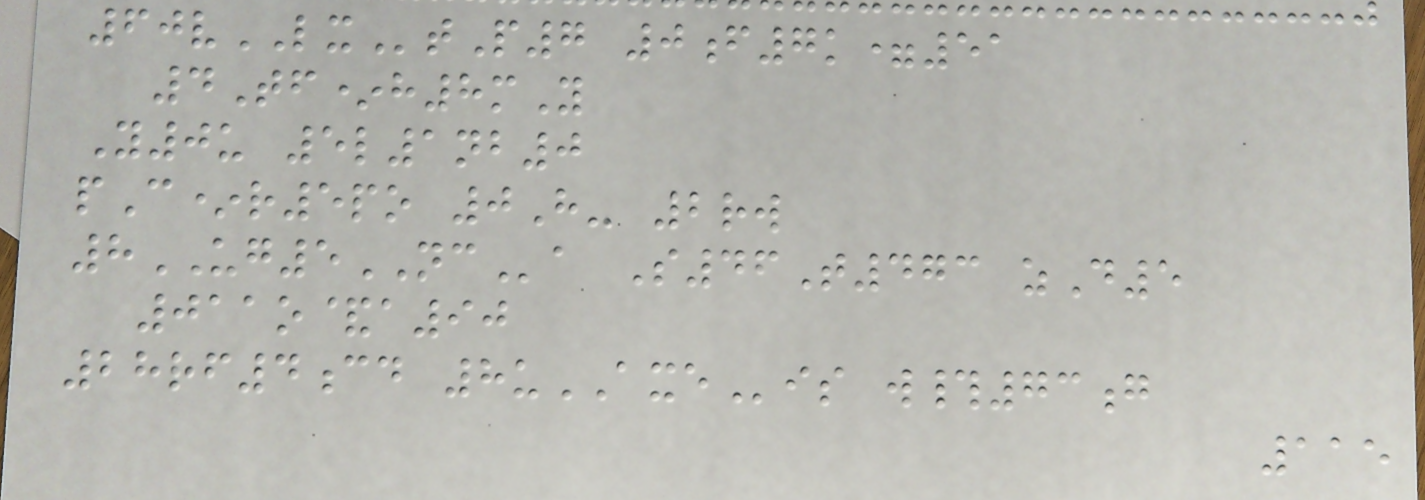60vLXtP7 0f7k=51
4Tf*h8mY
Y0u 5l1nb0
pC*r5po 0H- 2rw
8UG5NCa S46T473 zD5
011o&a90
28rf4cd 8uAXEis w#73g
115
